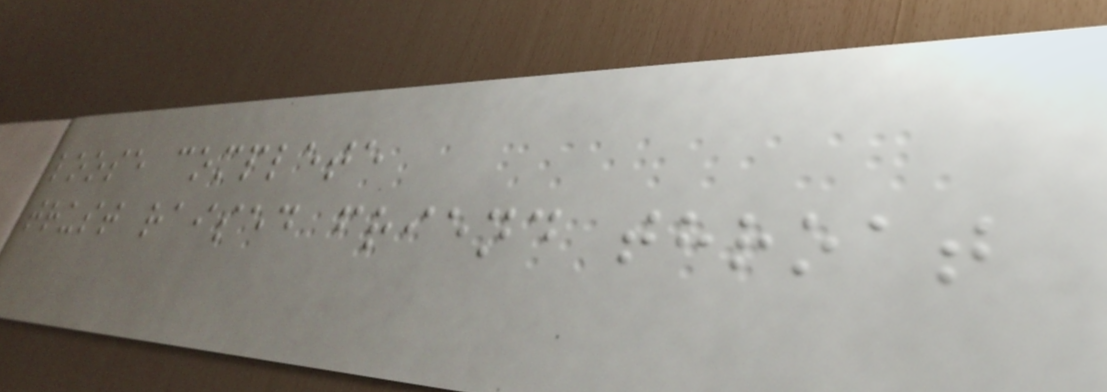loose complete
trust raised friend throat
